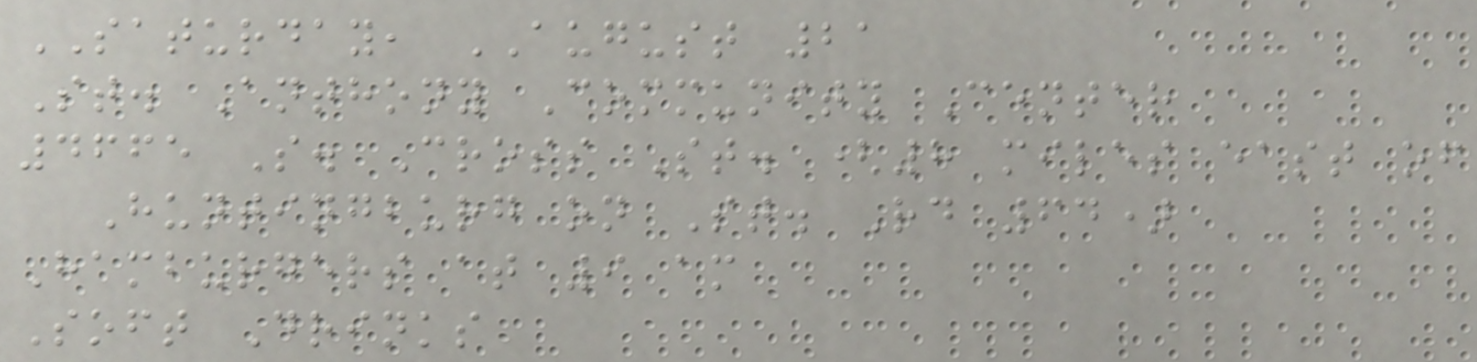SATURDAY, AUGUST 21
St. Anthony Community Center
4665 S. Cross St. (8 miles east of
Huntingburg on St. Rd 64)
Hamburgers at 9 am
Soft Drinks
